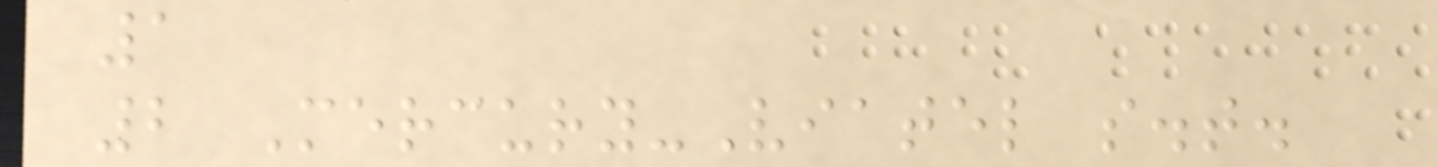1
2 Mercury-Viatel s.t.
